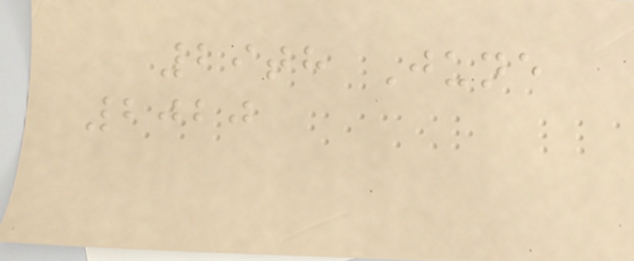29th June
2020
